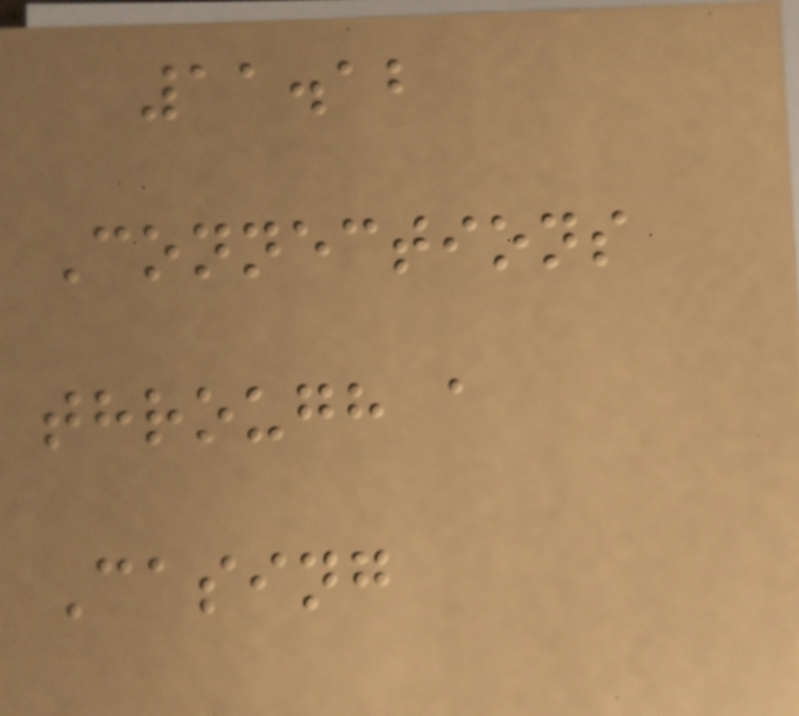11.12
Connections
through a
Casing
